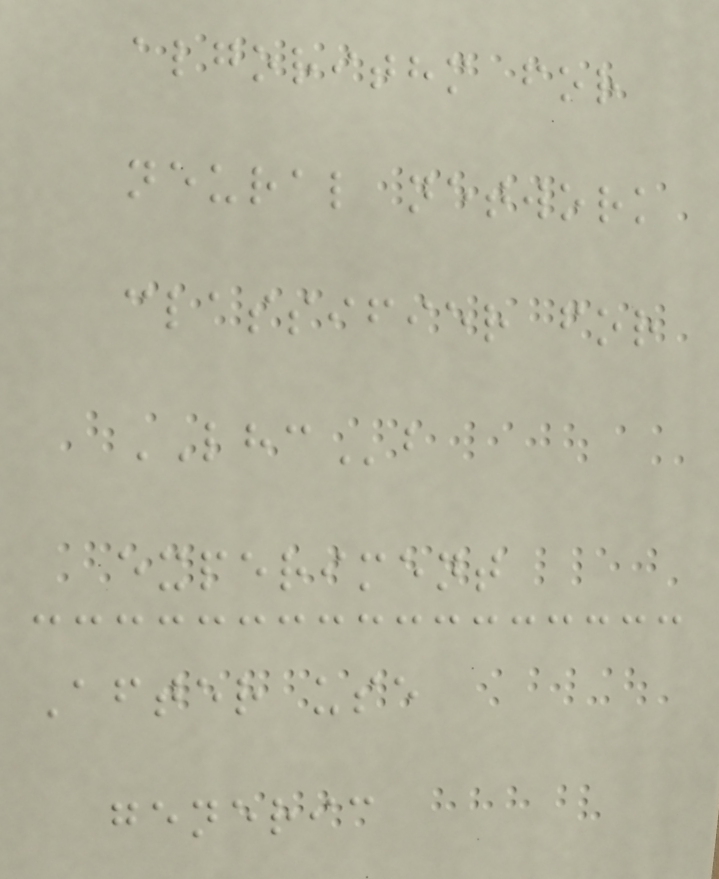algorithm for
neural network
classifier for
LHCb
experiment
After use
generic
